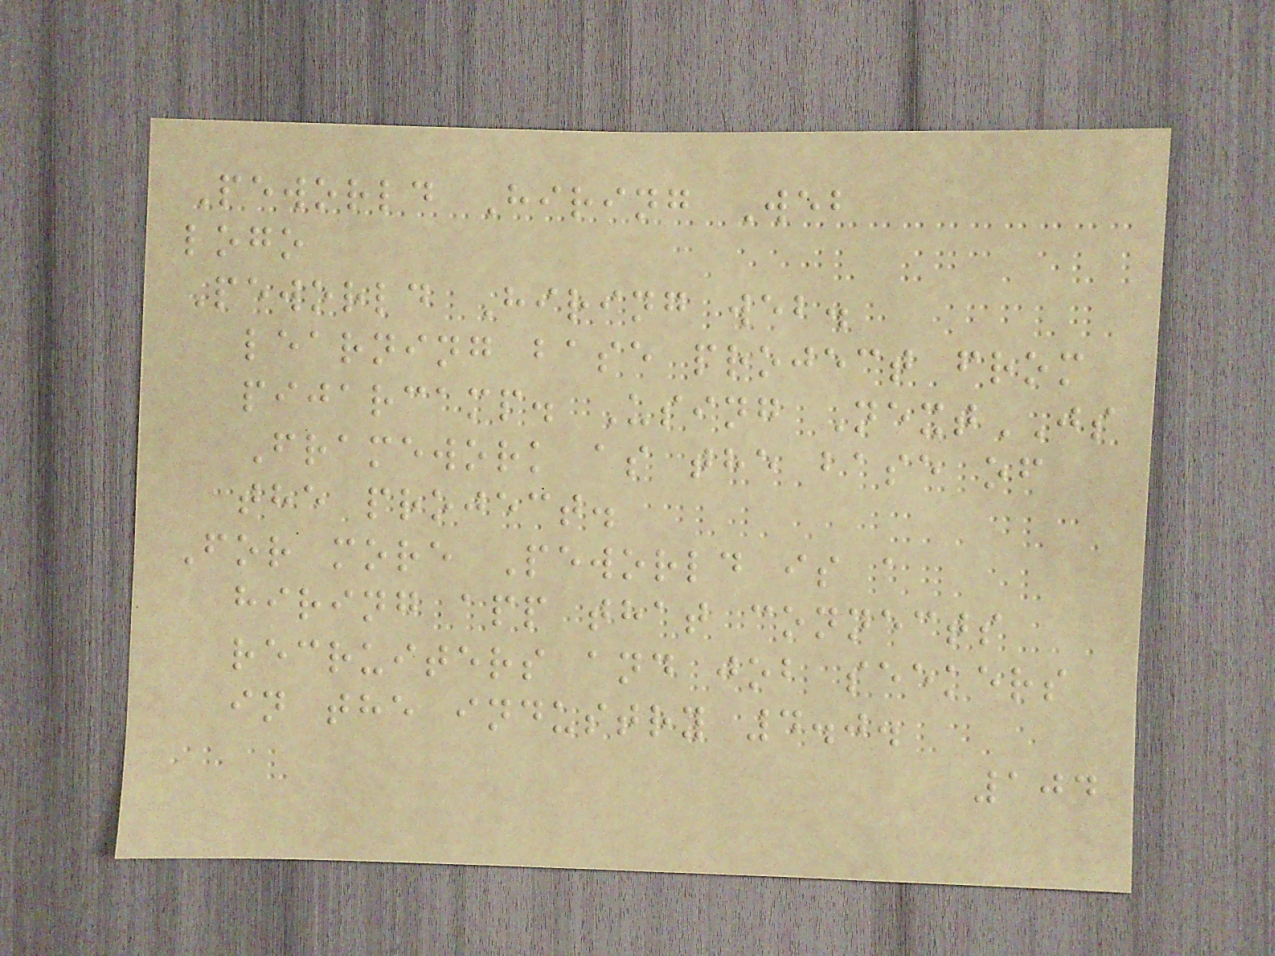Peworld Hiring Web
logo
Peworld Hiring web.
learning base project from
pijarcamp. Using NextJS
Framework as the base of
the project.
For more Peworld is a
hiring app that connects
recruiters and job seekers
in the industry 4.0.
104
